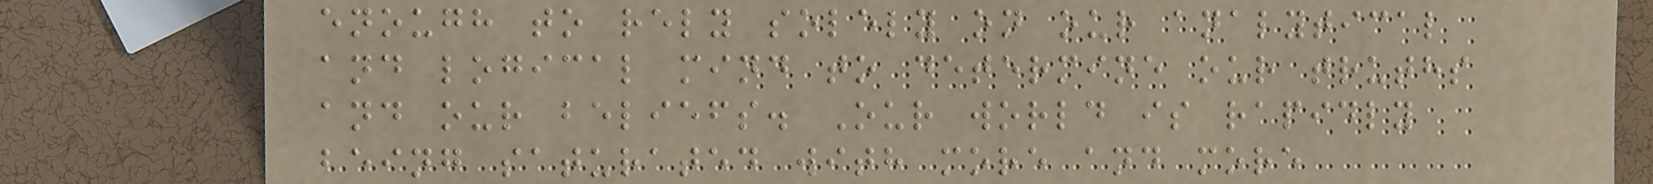enough to rely solely on our analytical
and logical mind to determine our truths
and our beliefs. Our world is rapidly
being saturated with more and more
